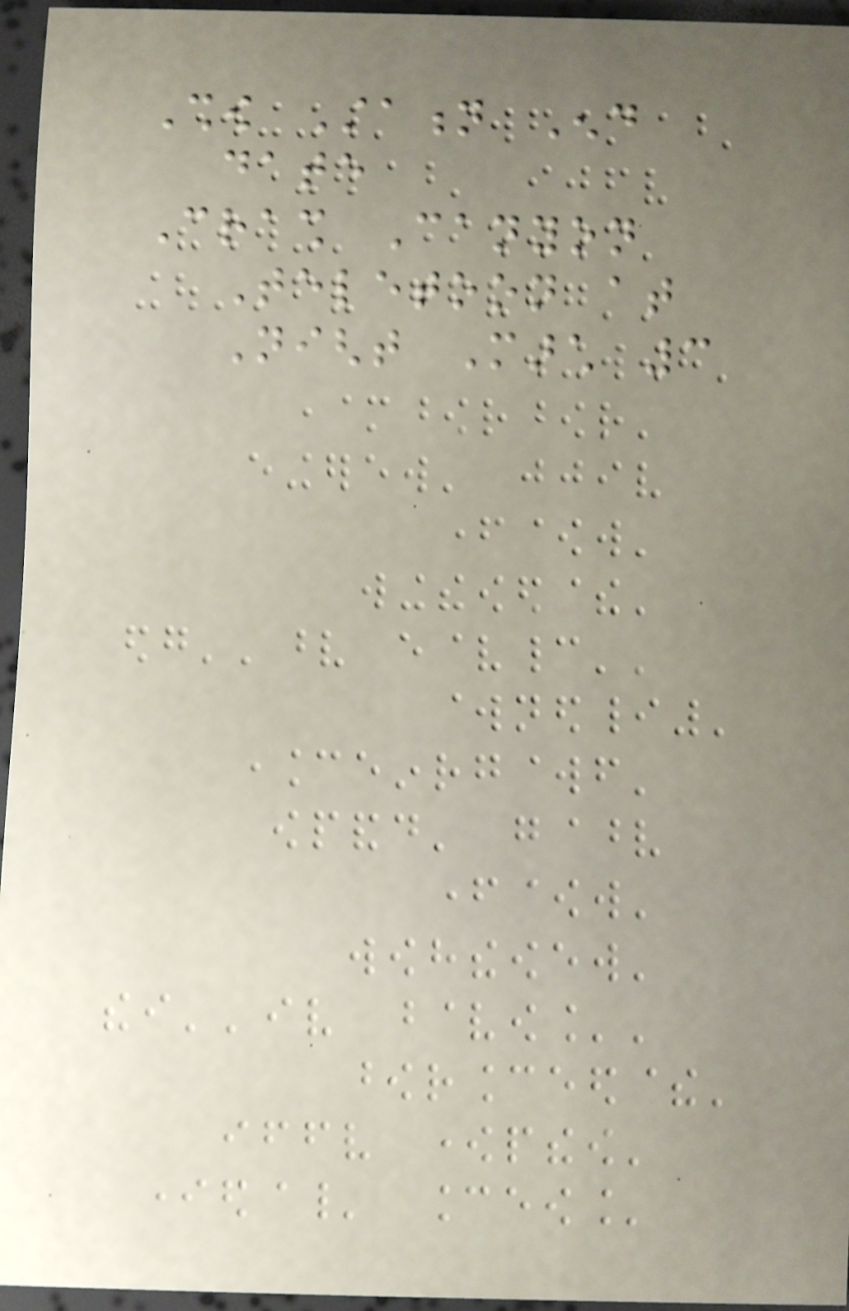Show Station End
date
Crash Canyon
Teletoon at
Night March 3
